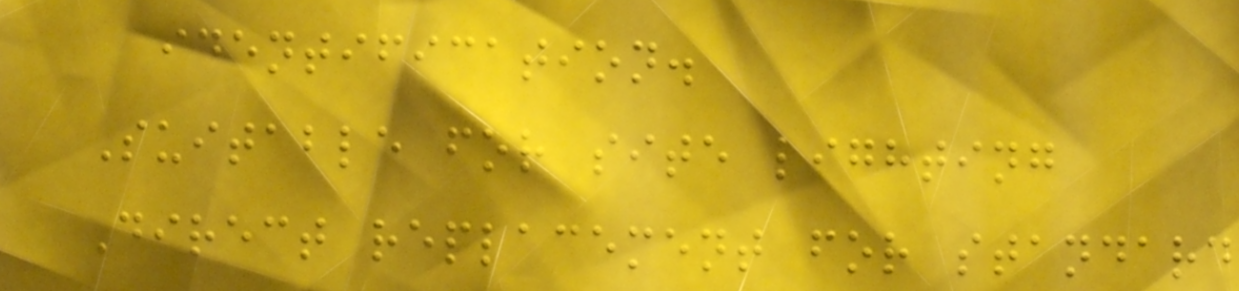identification.
Suitable for site lighting
Direct replacement for standard
